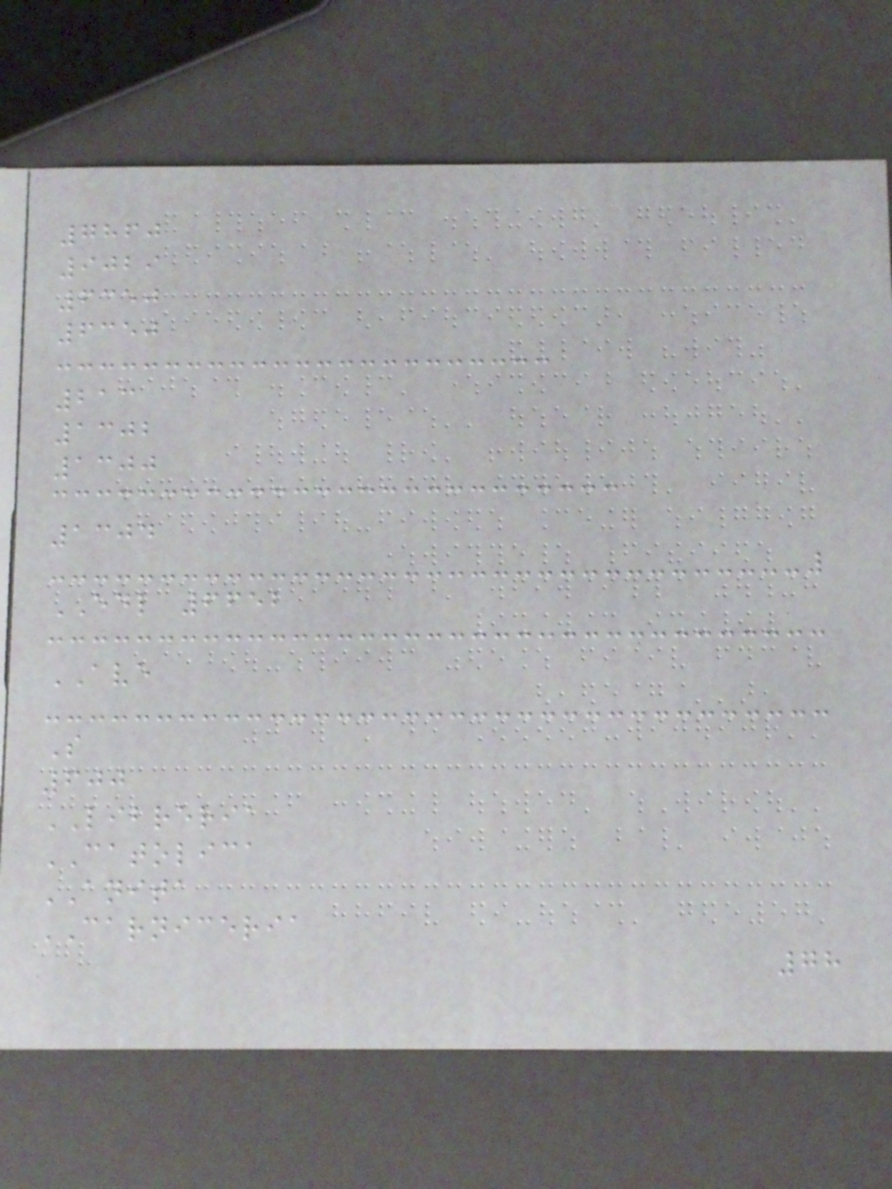7860
9029
6350
6350
213
1302
1300
1304
EDL 6652
AVE
S
600
LIBRERIA
CATOLICA
ANITA
CARNICERIA
78
